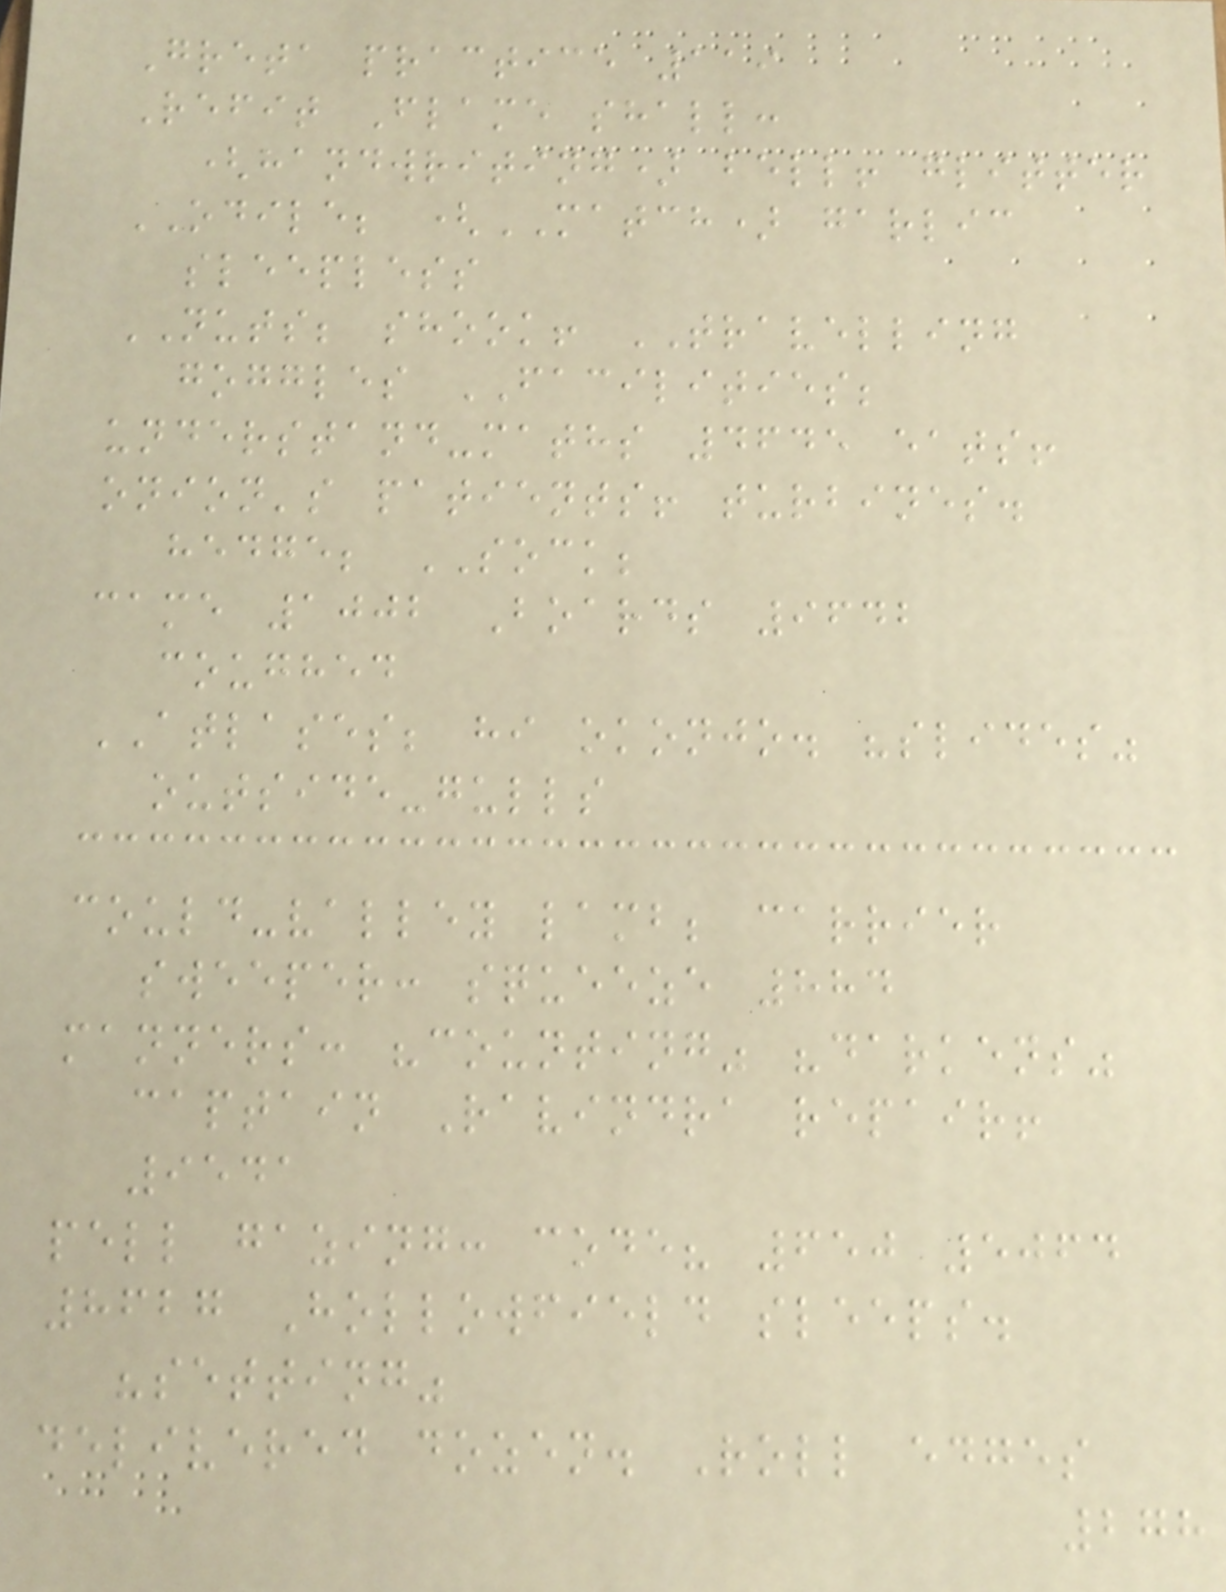Greta practice 119
Refit Flame shall:
(handwriting) bell! glitter
ODILE; (MATCH) garlic
sleepless
NUTS; shook! TRAVELLING
goggles FACILITIES;
understand-maths 4645 eats!
onion's patients! turbines.
hedge; SOCK;
came 1002 Boards 9642
coughed
ATLASES; hi okonjo. "slides"
outside-gulls
could-valley lamb; carrier
sweeper: squeeze 884
manners: "counting" "darkens"
captain Ravindra repair!
9541
pell gazing: code? 650 5064
8627 Hollowfield sleeps.
"setting"
delivered dozen. Roll edges
278
